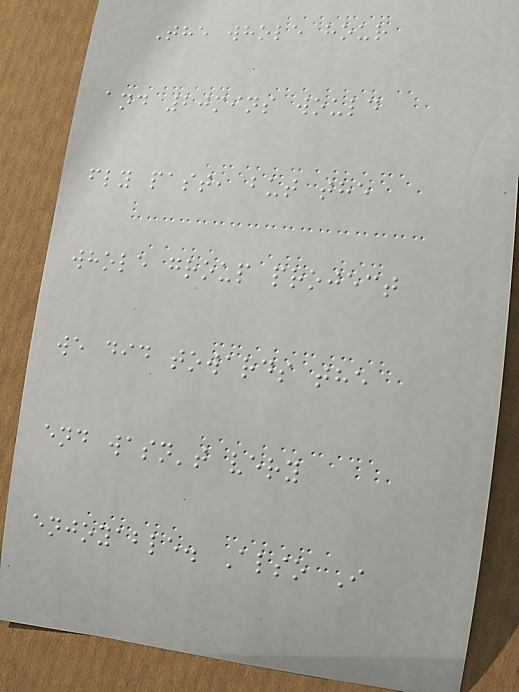The whole hour
and 20mins would
fly past, but the
whole group project
we did towards the
end wasn't very
enjoyable. Also I
